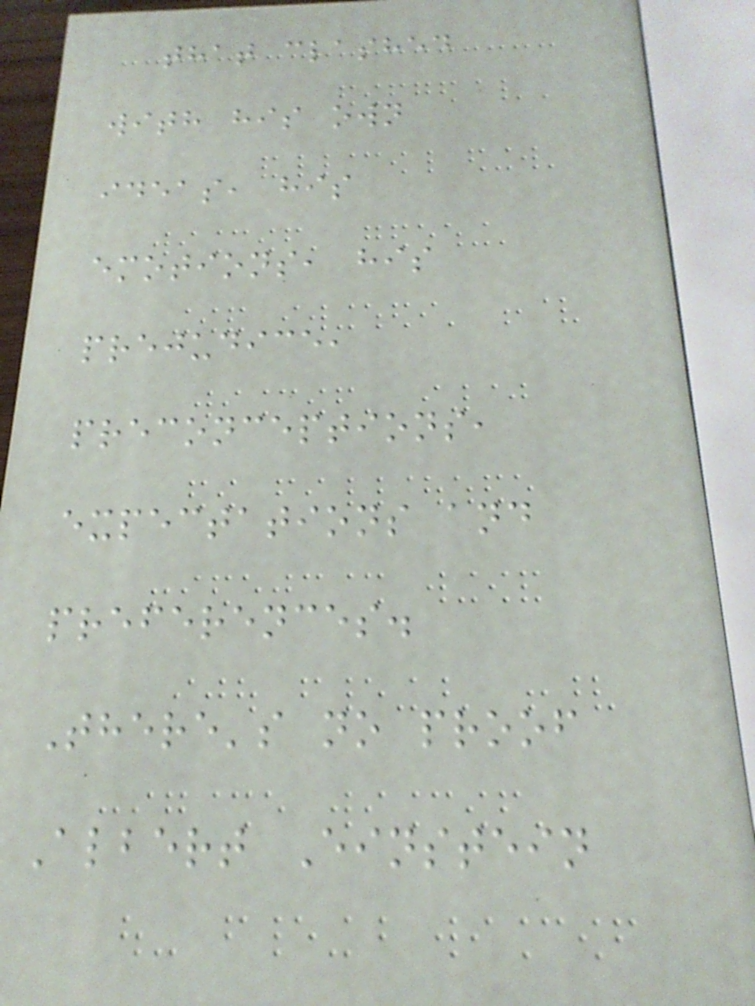that clashed
with his own
ideas, his
emotions, his
prejudice,
preconceptions,
expectations and
preferences.
There's no proof
Albert Einstein
